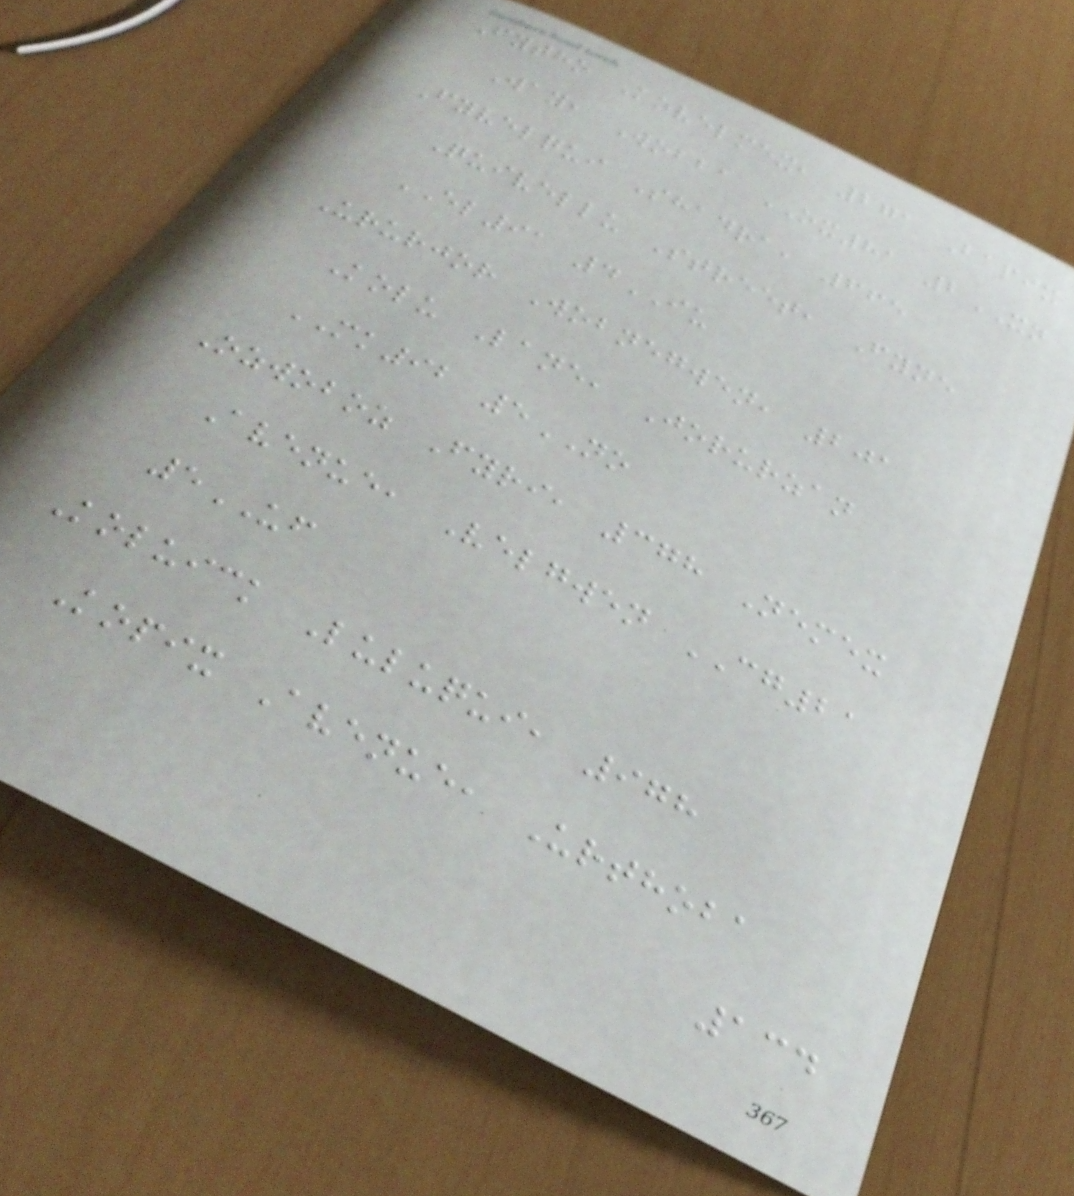Fytho Kovelmex, 271 Bapix
Way, Wobba OX81 2XN
Fyvelqui Shadra, 665
Quivellu Street, Fyne
EL91 4IU
Ururjor Wobnegwen, 201
Kolu Lane, Jorurzan
MK92 5NO
Ozwoboz Fyri, 378 Nemex
Avenue, Velgwen CG21
5UF
Koluick Luluqui, 978
Kopix Avenue, Urthoba
134
